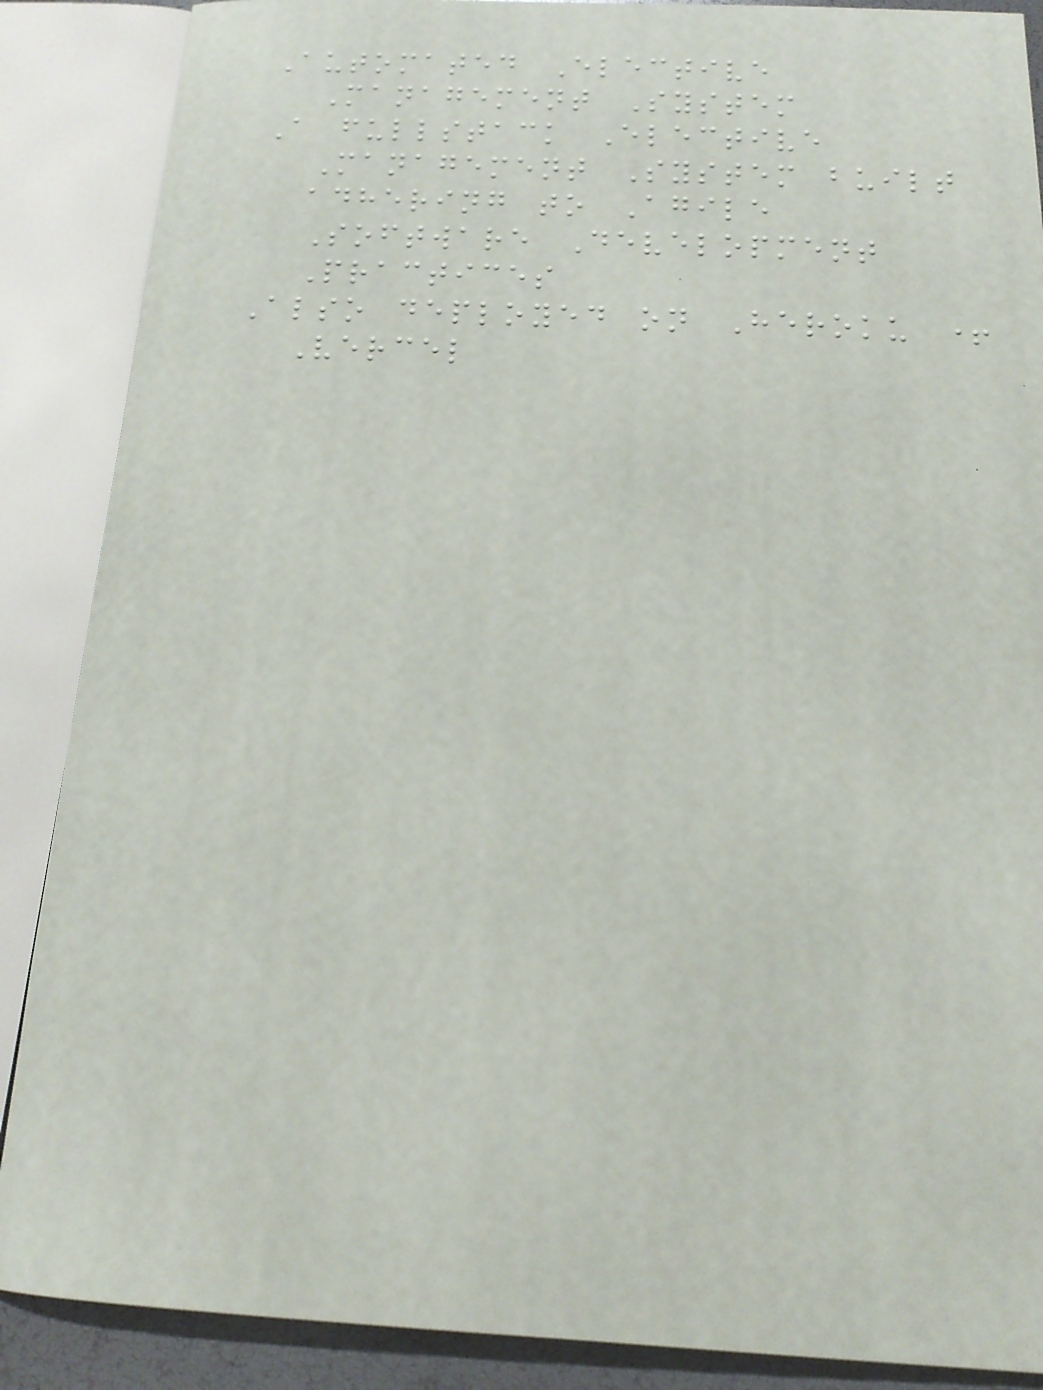Automated Elective
Management System
A fullstack Elective
Management System built
adhering to Agile
Software Development
Practices
Also deployed on Heroku +
Vercel
